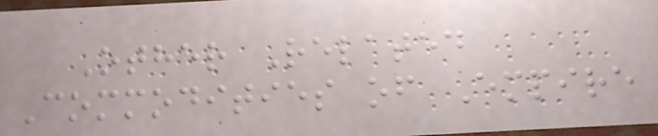Other Related
Commodities of Empire
